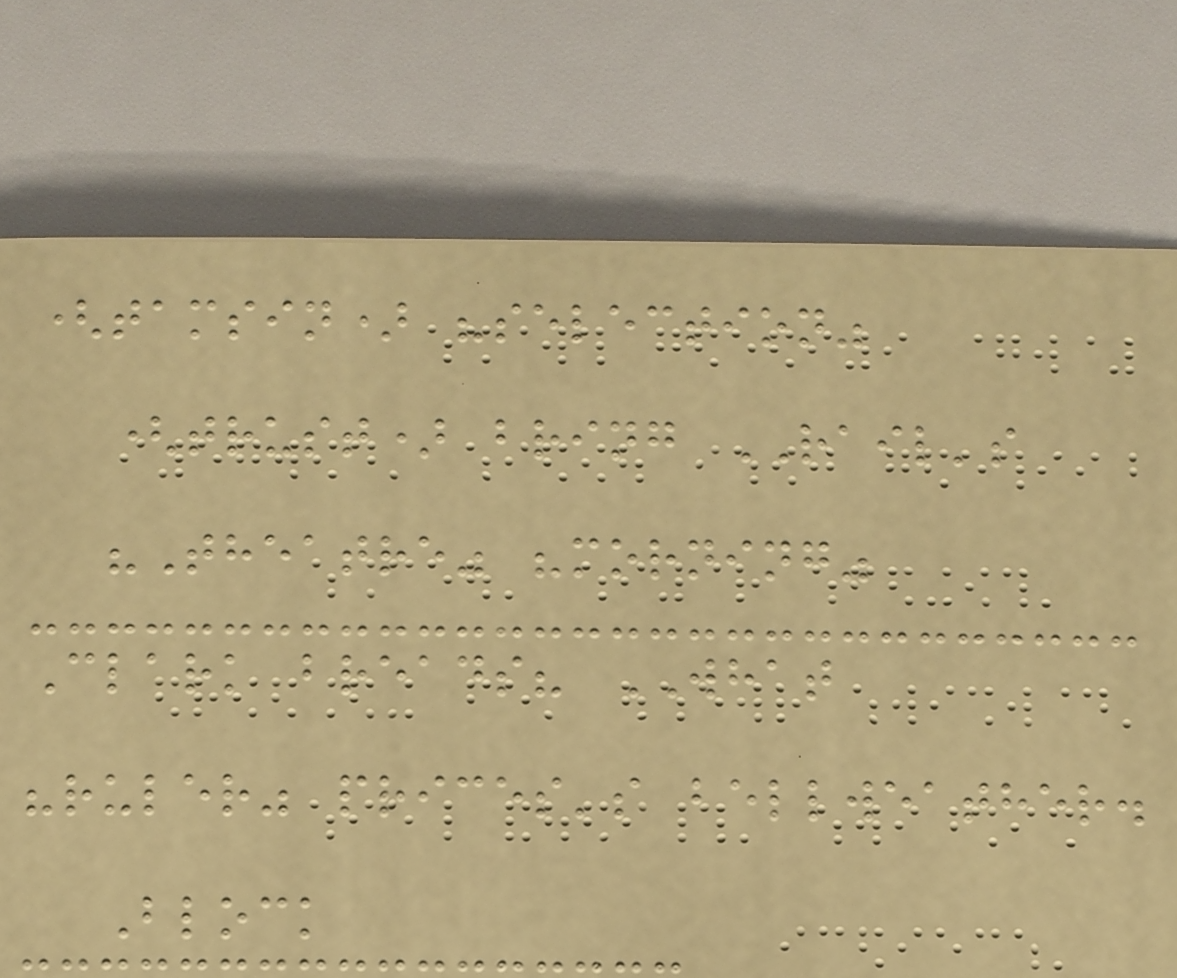(tamsin) "selection"
(trust) bring RAIL's
"Theatre" "morning"
Clark breads? WHAT
"ruler" prices's bellweather.
Block
